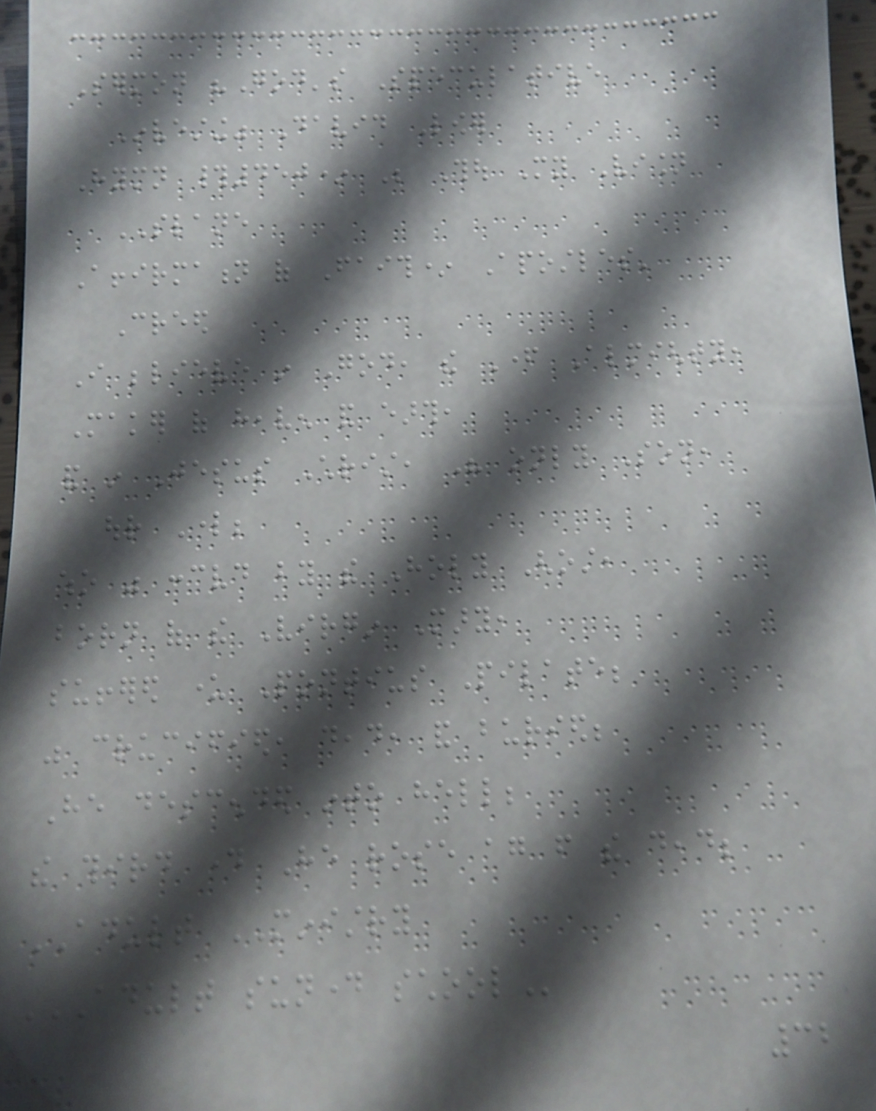Sermon "God's Speculative
Investing" David Lower
Hymn #450* Be Thou My Vision
SLANE
Affirmation of Faith* Apostles'
Creed
I believe in God, the Father Almighty,
Maker of heaven and earth,
and in Jesus Christ, His only Son,
our Lord;
who was conceived by the Holy Ghost,
born of the Virgin Mary,
suffered under Pontius Pilate;
was crucified, dead, and buried;
He descended into hell;
the third day He rose again from the dead;
ADULT MINISTRY
ADULT SUNDAY SCHOOL
32
